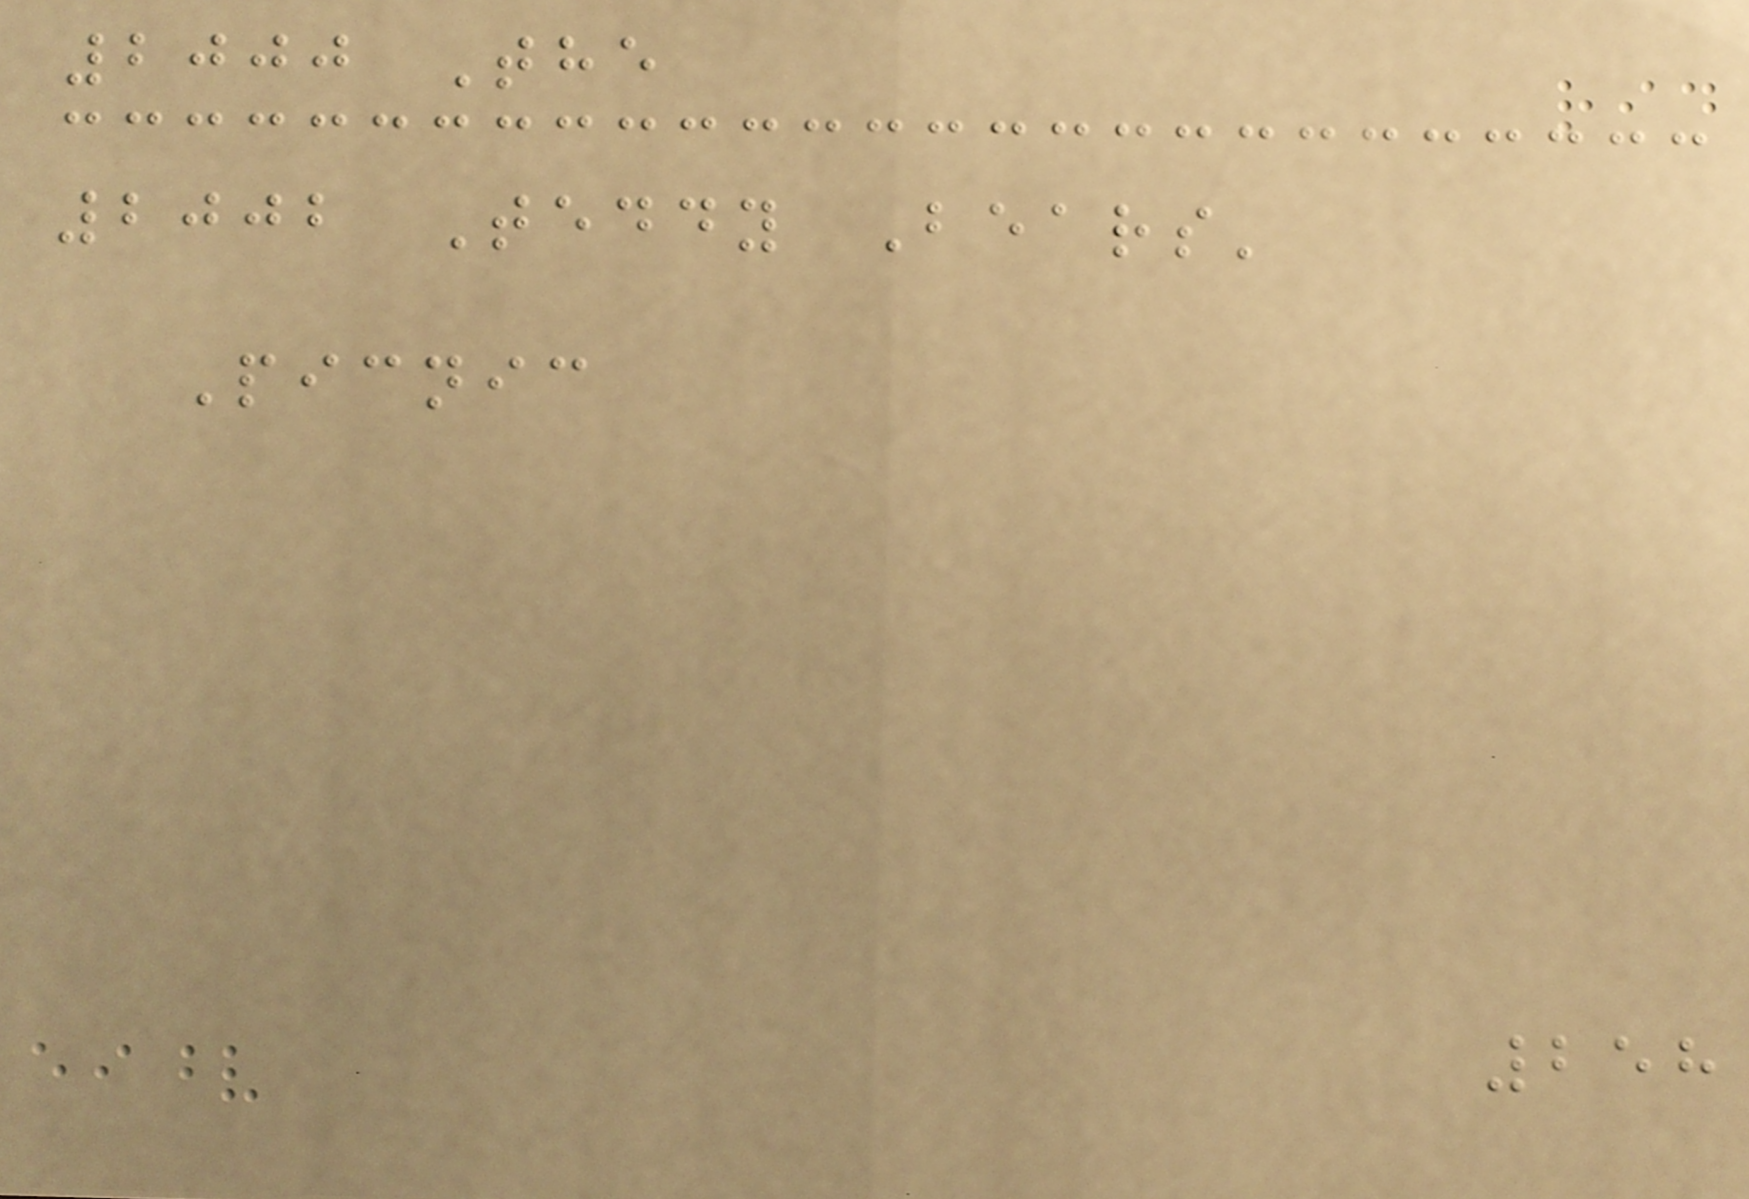2000 The
2002 Teddy Bears'
Picnic
258
